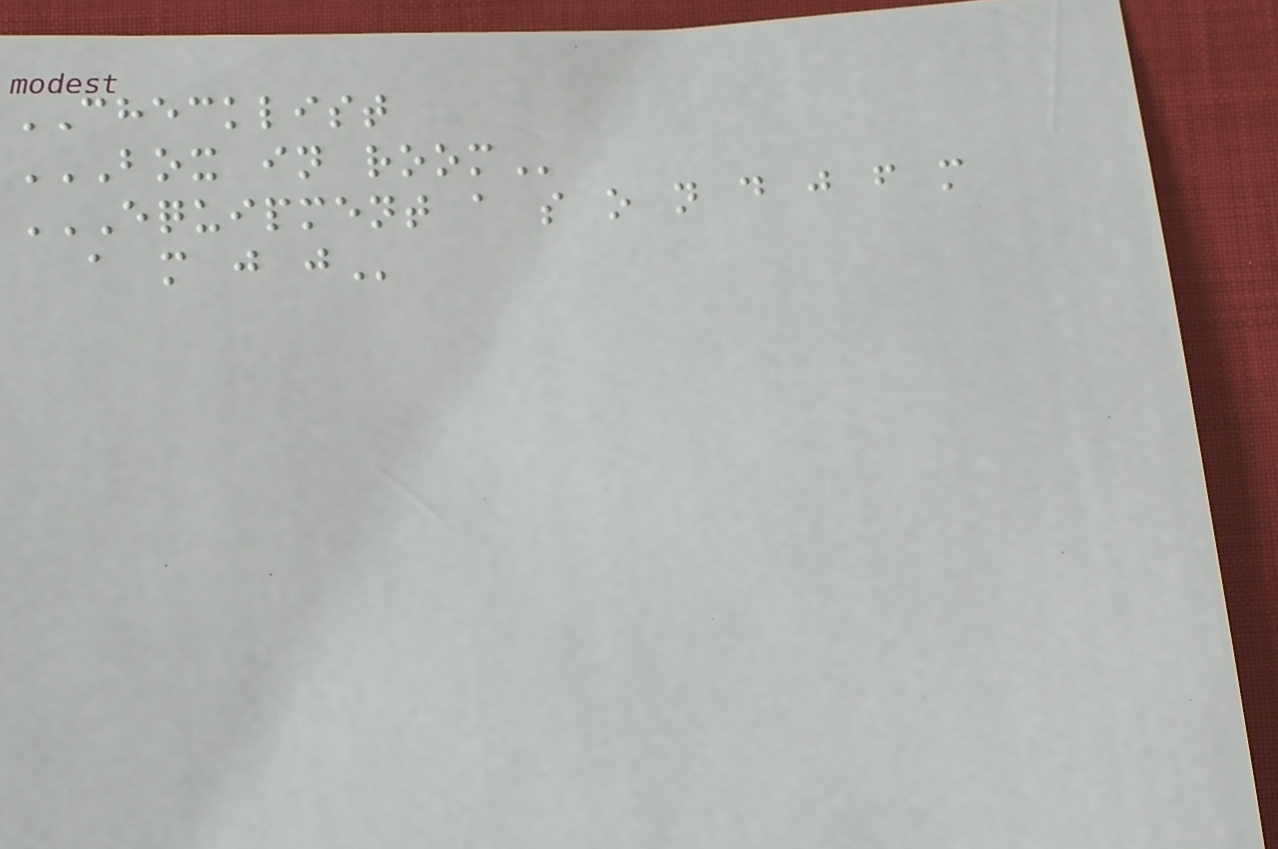CHECKLIST
BOX IN ROOM
EQUIPMENT A S O N D J F M
A M J J
